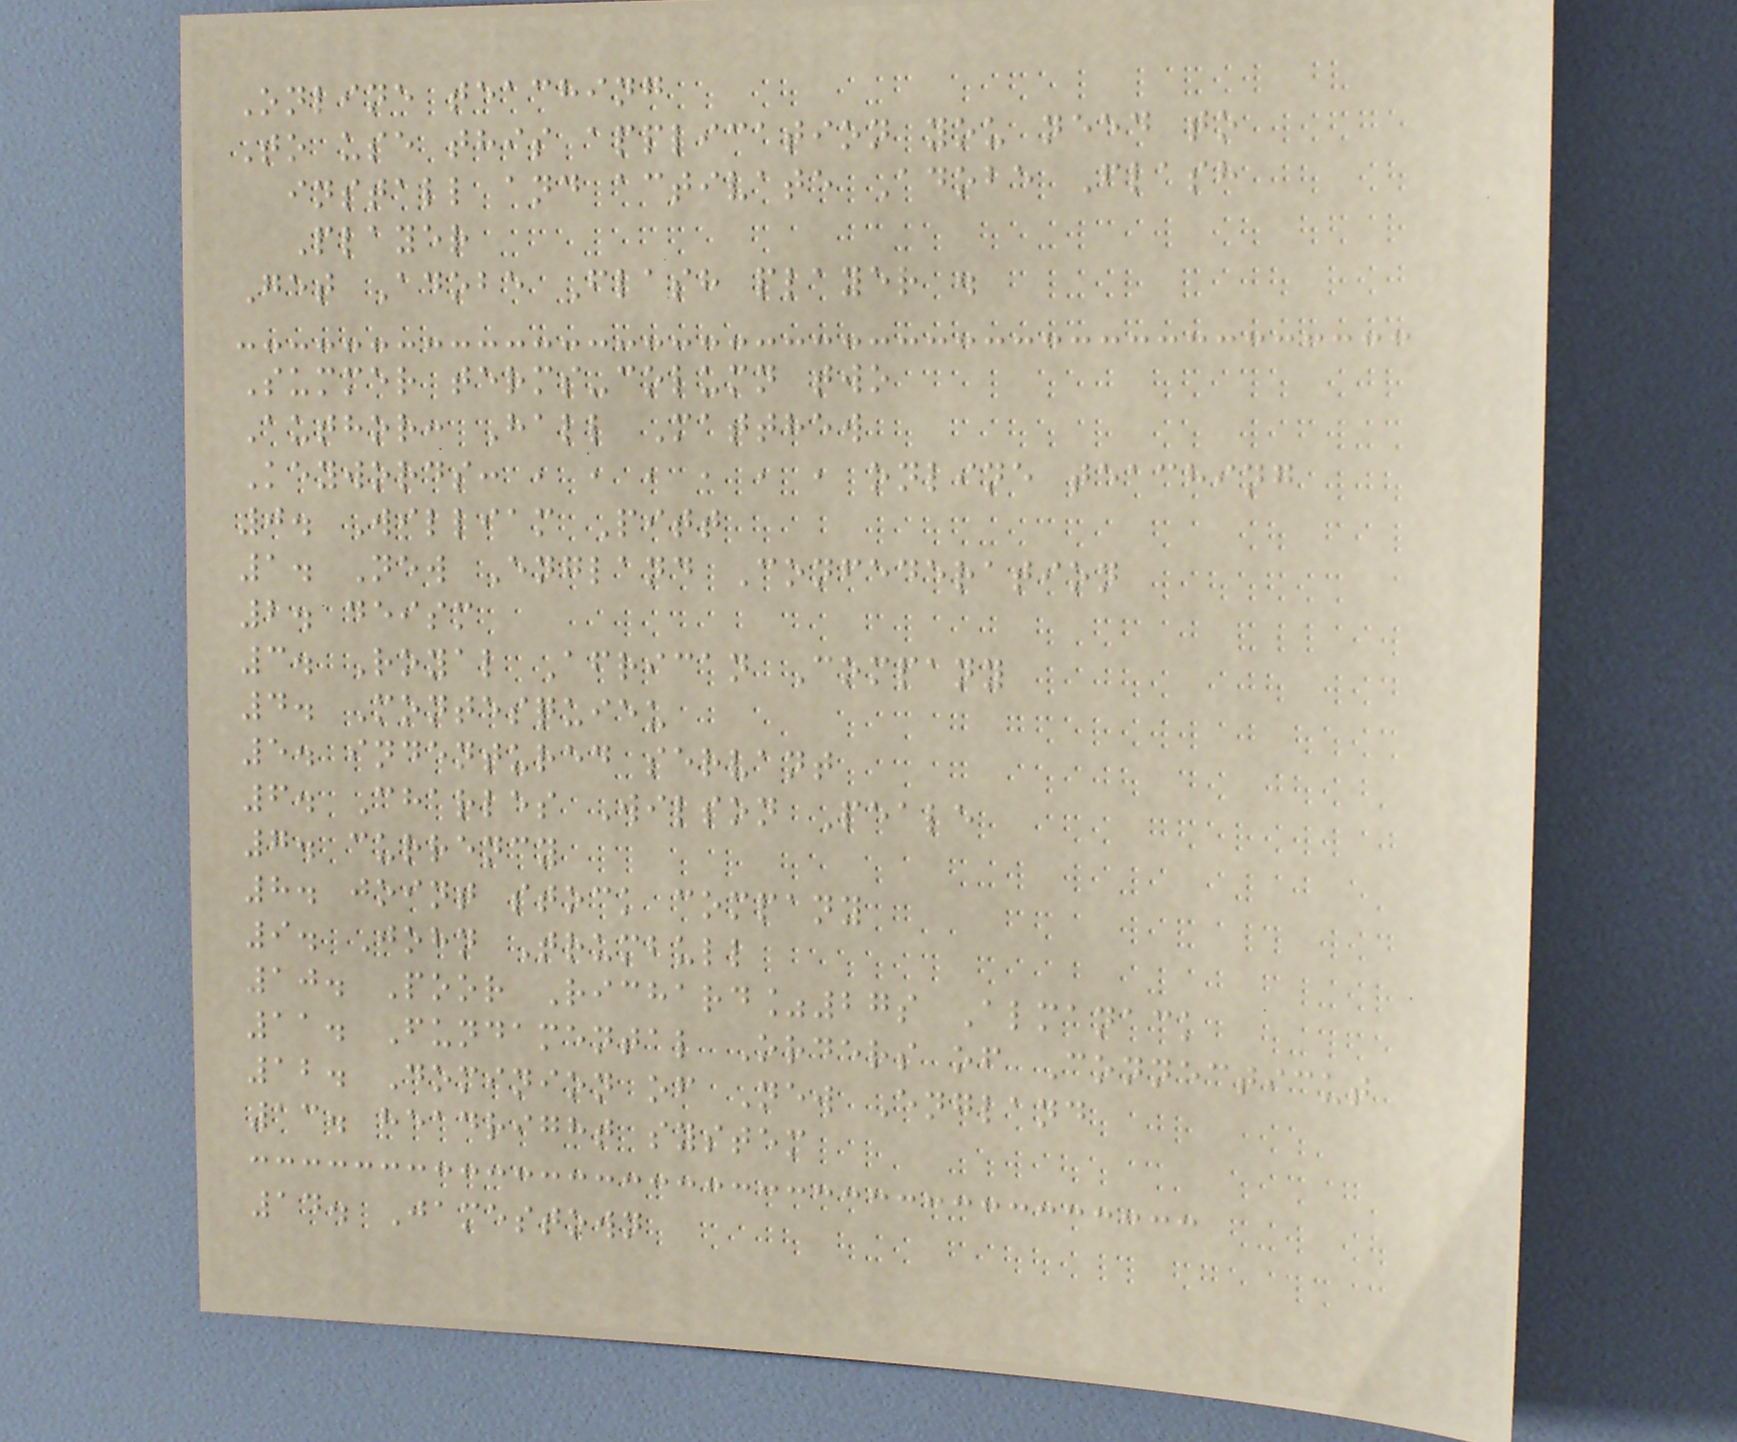Online teaching
To use this application you need to
install and activate Adobe Flash
Player
Get Adobe Flash player .
Summer terms-column two
Author: Hall Matthew
Keywords: , , , , , , online teaching
0. William Pitt
1. New England Confederation
2. deism
3. Royal African Company
4. Montesquieu
5. indentured servant
6. Charles Wilson Peale
7. currency
8. joint stock company
9. John Trumbull
10. Poor Richard%27s Almanack
11. Fundamental Orders of Connecticut
12. Dominion of New England
13. headright system
14. Jamestown
